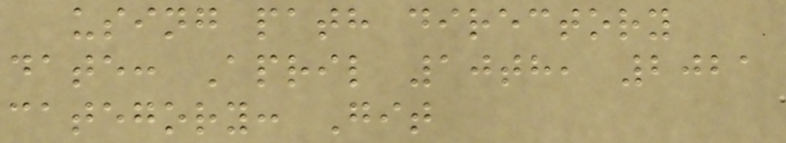using path directory
date: April 10th, 2021
category: Git
